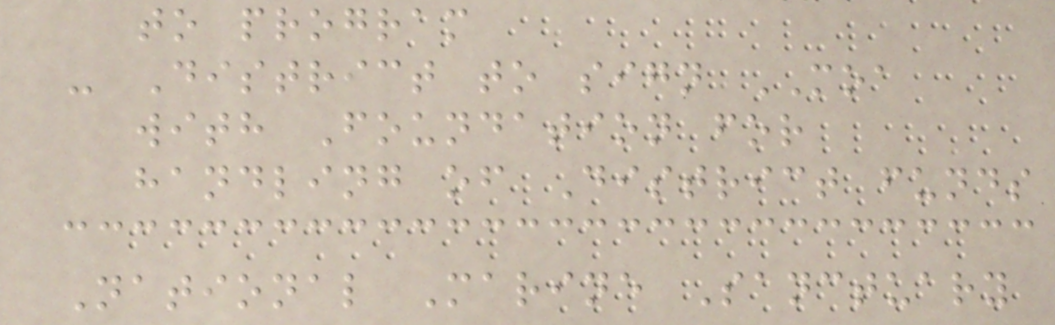to program
- District to sign MOA
with Foundation for
handling of District funds
National Marine Sanctuary
